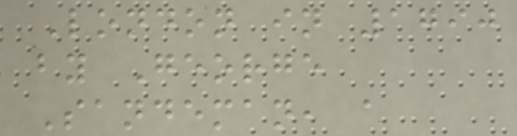London in 1790
by George
Sandeman, a
